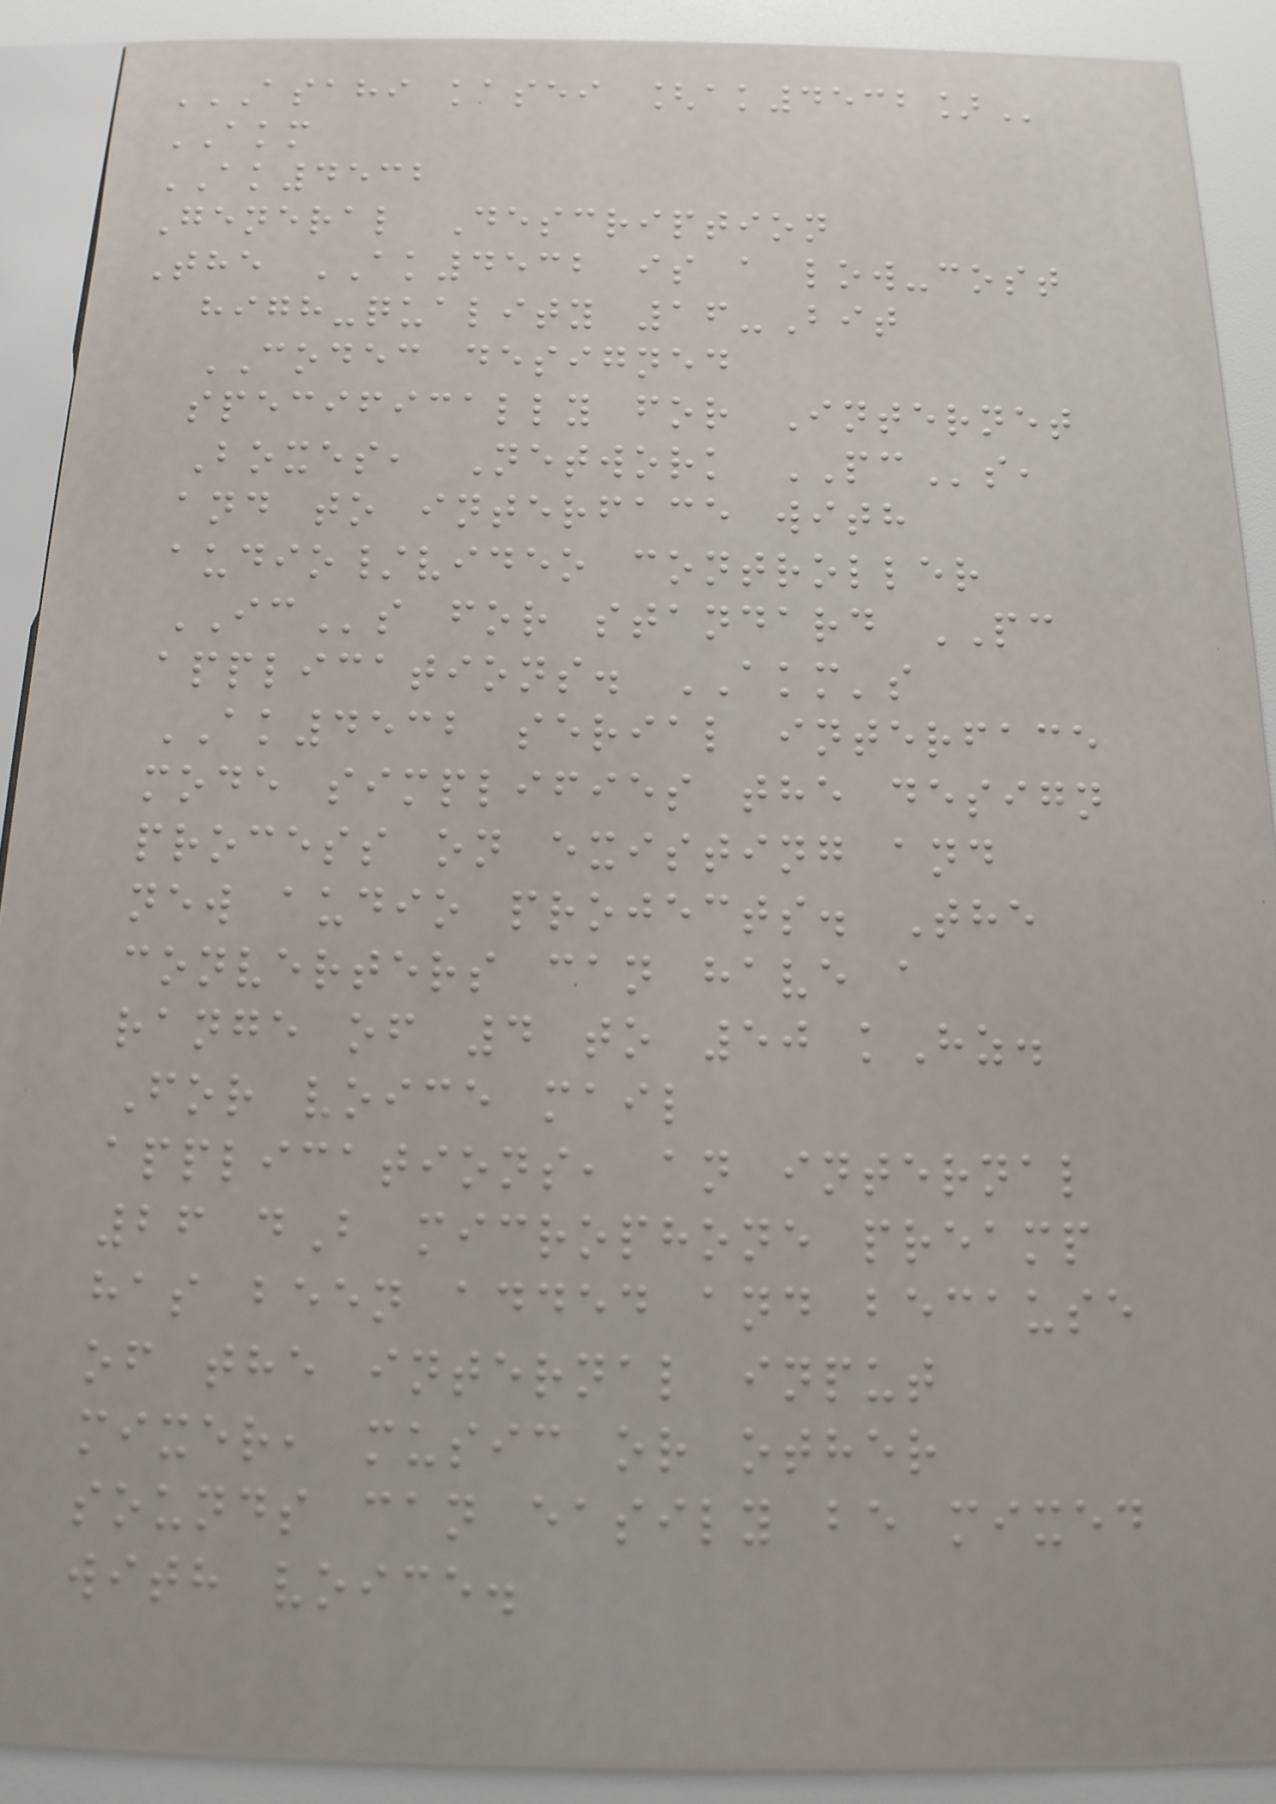ASAHI KASEI [AK4532]
AKM
AK4532
General Description
The AK4532 is a low-cost
high-quality 16-Bit
CODEC designed
specifically for Internet
Boxes, Network PCs,
and to interface with
audio/video controller
ICs for standard PC
applications. AKM's
AK4532 serial interface
mode simplifies the design
process on existing and
new audio projects. The
converters can have a
range of 4 to 50 kHz.
For voice mail
applications, an internal
26 dB microphone preamp
has been added and because
of the internal input
mixer, music or other
sounds can easily be mixed
with voice.
